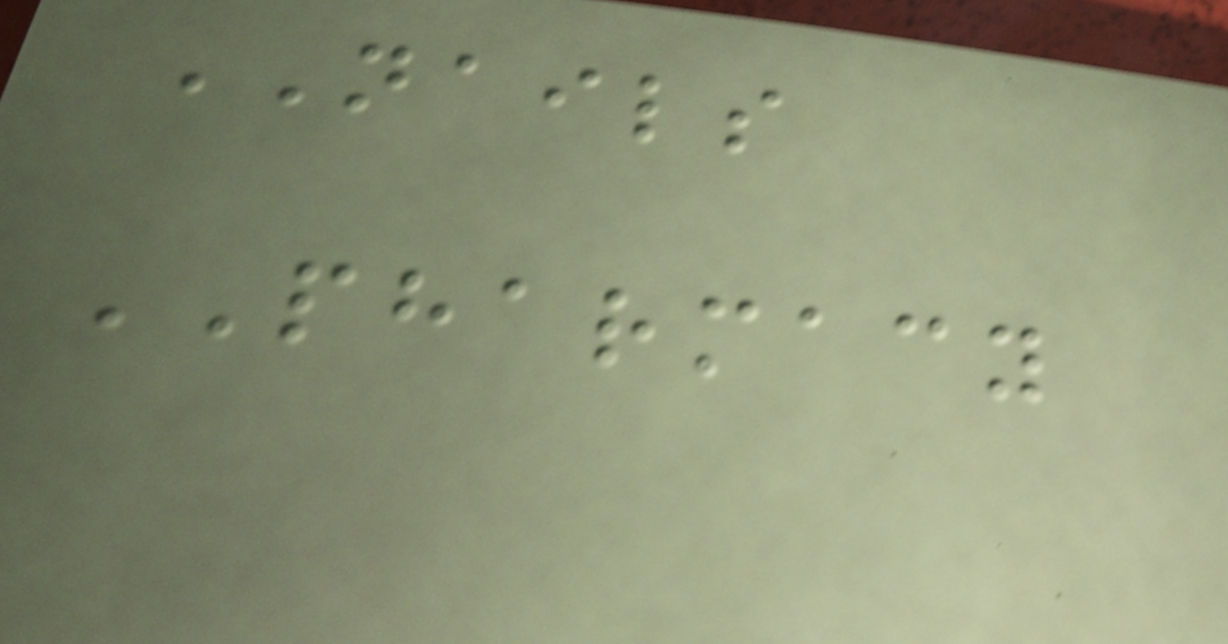NAILS
PHARMACY
